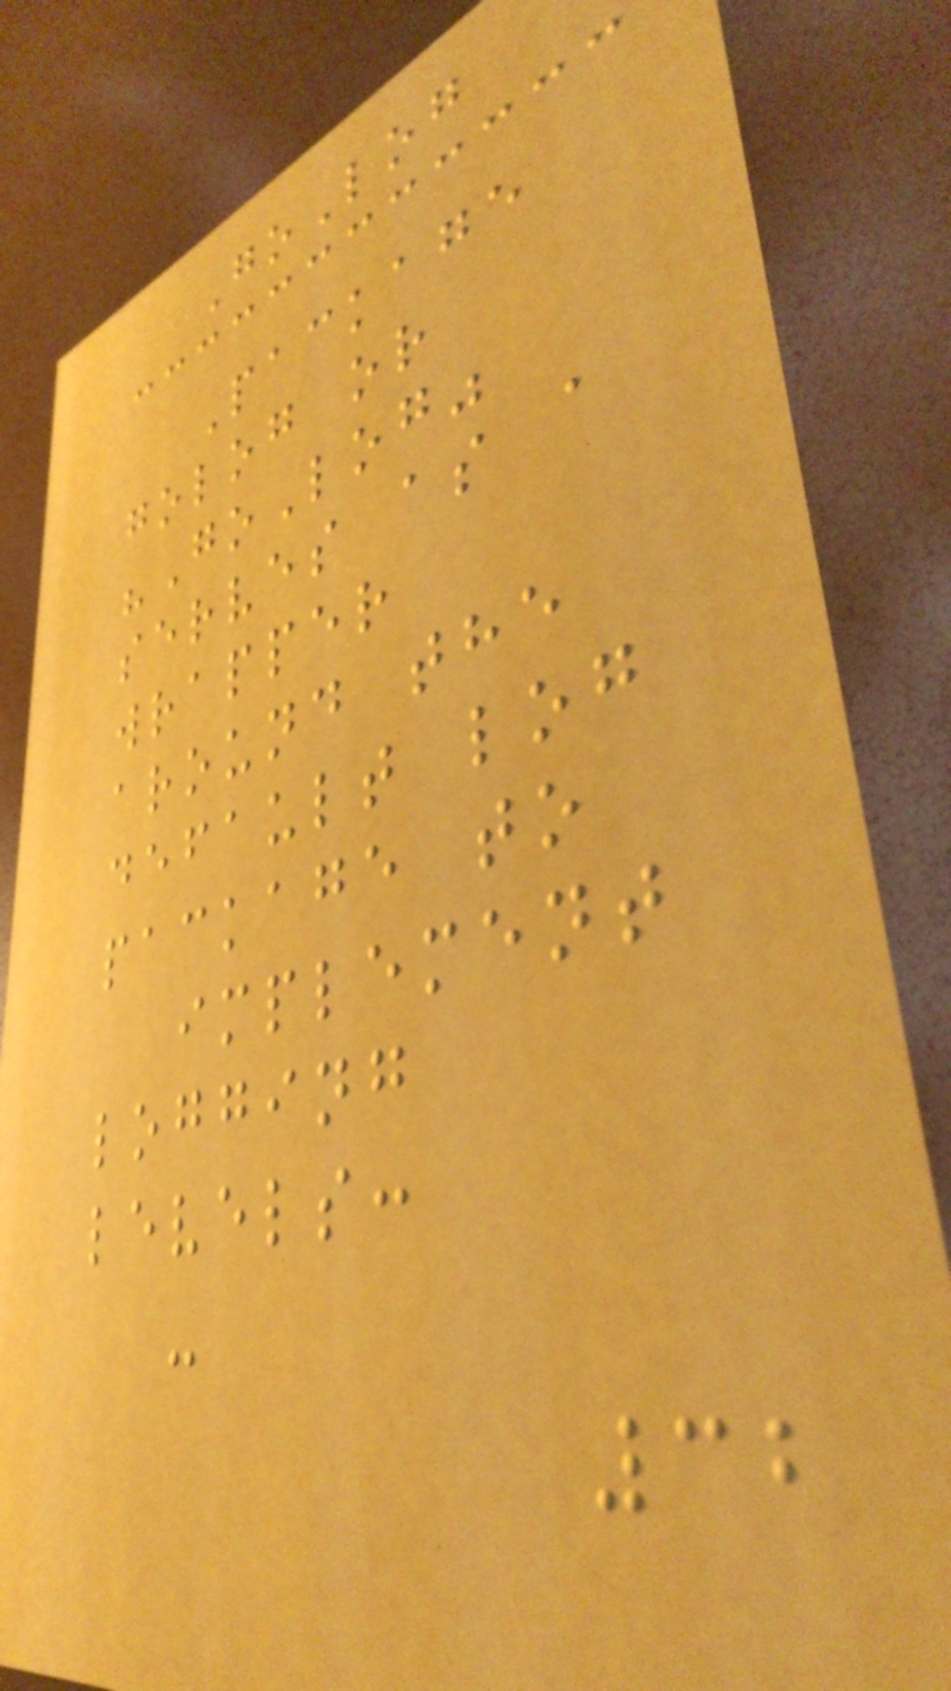GoLog
Package
golog or
"GoLog"
serves as a
wrapper
around the
default log
package to
implement
logging
levels:
-
32
